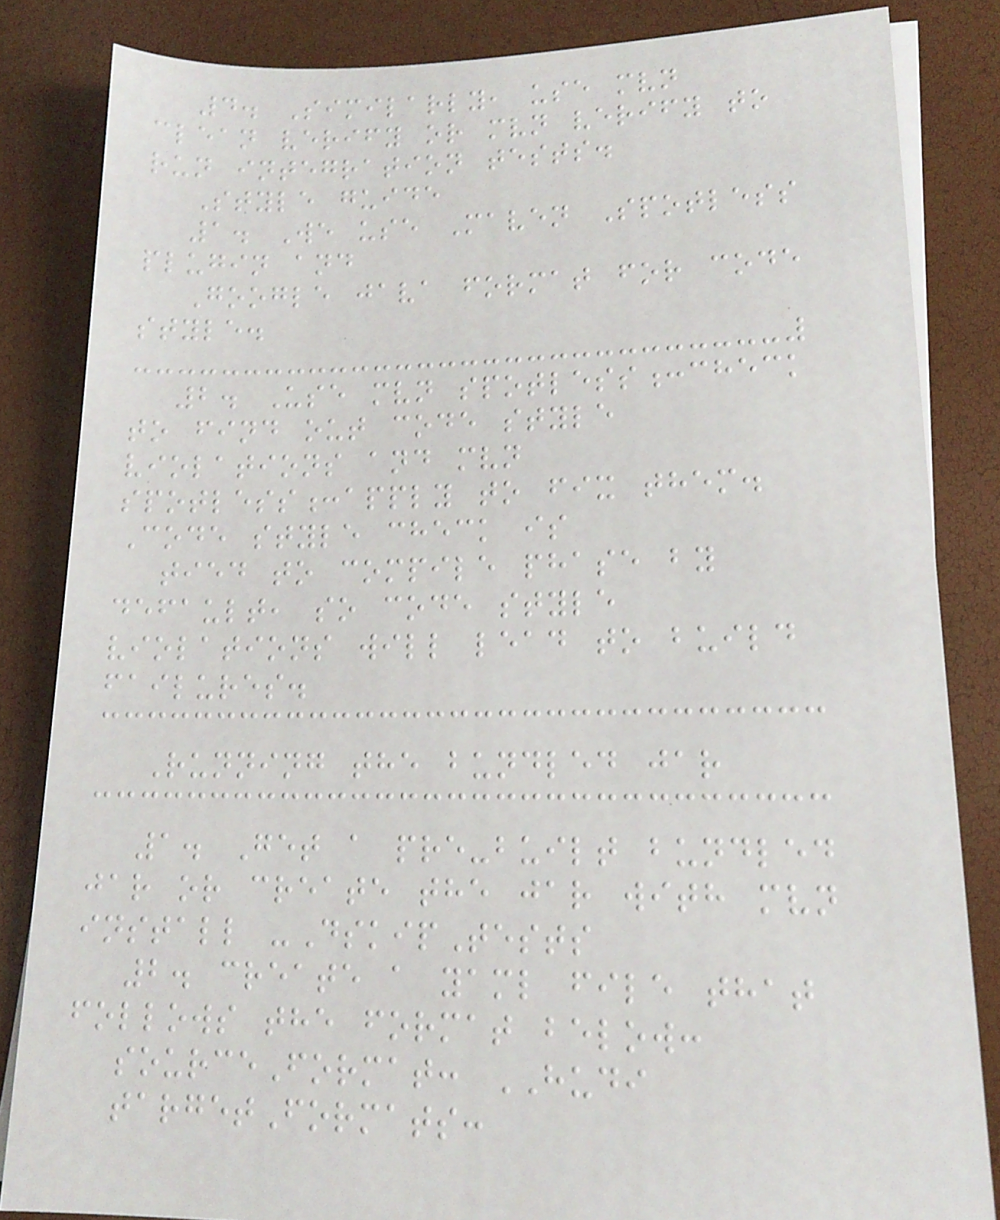4. Similarly, use mvn
clean verify or mvn verify to
run integration tests.
Style guide
1. We use Maven Spotless
plugin and
Google java format for code
style.
2. Use mvn spotless:check
to find out code style
violations and mvn
spotless:apply to fix them.
Code style check is
tied to compile phase by
default, so code style
violations will lead to build
failures.
Running the bundled jar
1. Get a pre-built bundled
jar or create the jar with mvn
install -DskipTests
2. create a yaml file that
follows the format below:
sourceFormat: HUDI
targetFormats:
